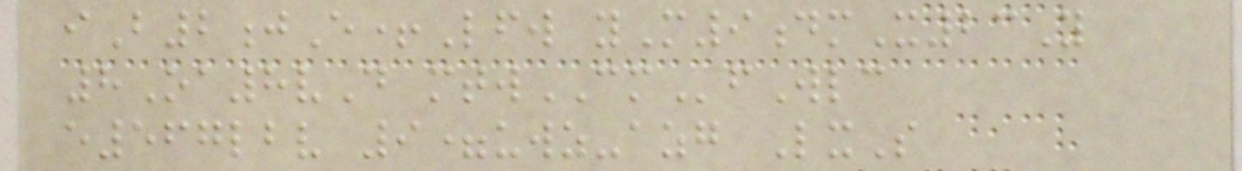iB2jE+Lfw yM9dmX23Y
8Oa8vD mtwCMfWlc
e567lbv 9=uwz-azg LxS
